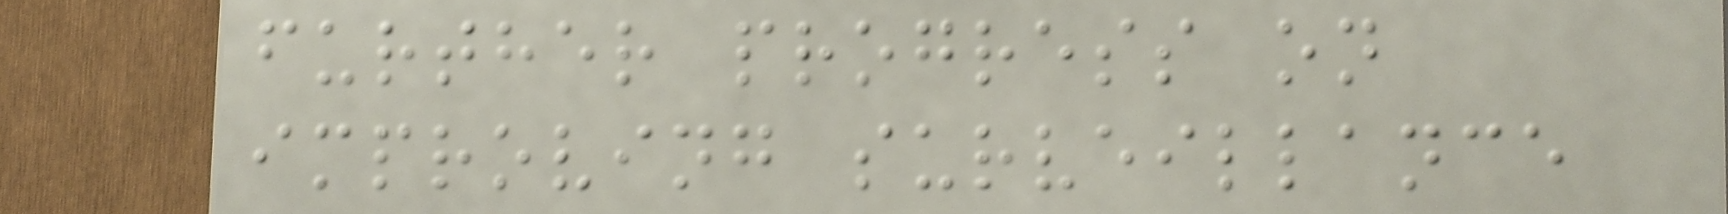further progress on
improving surveillance
